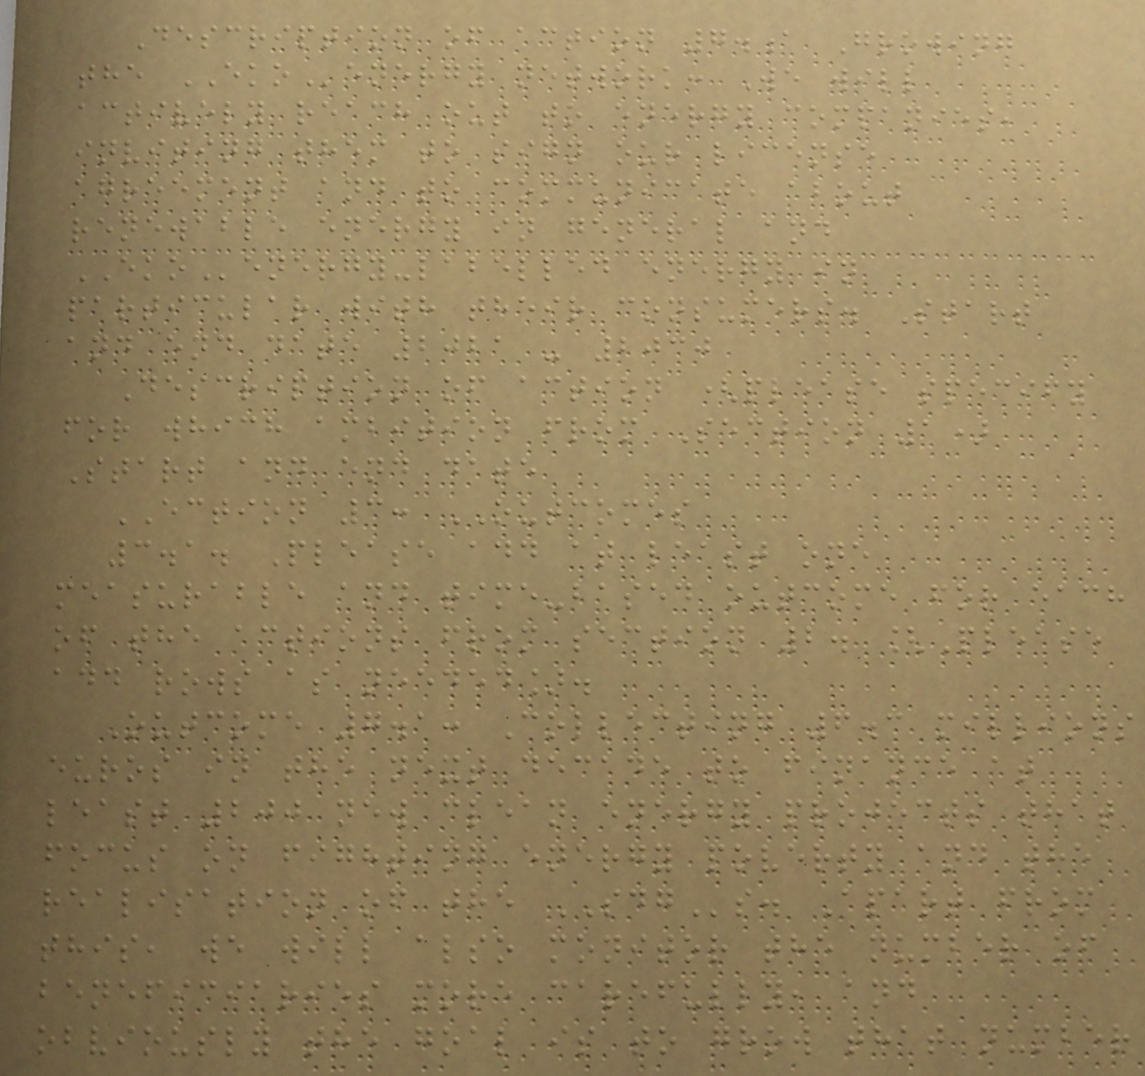Description of action 7.a Growing
the EKOenergy network: We will
actively reach out to energy companies,
inviting them to sign our license
agreement and to communicate about
renewable energy in general and
EKOenergy-labelled energy in
particular with their consumers. Start
and end date 2021 - 2030
Description of action (please specify
for which ambition from Section 1)
Start and end date
ECTION 3: OUTCOMES
3.1. Please add at least one
measurable and time-based outcome for each
of the actions from section 2. [Please
add rows as needed].
Outcome 7.1: Collecting 6.3 millions
euros in the next decade to finance at
least 200 new clean energy projects that
focus on fighting energy poverty and the
realisation of the SDGs. Apart from
this, we will also monitor the number of
beneficiaries more carefully, and
obviously the goal is to grow that number
